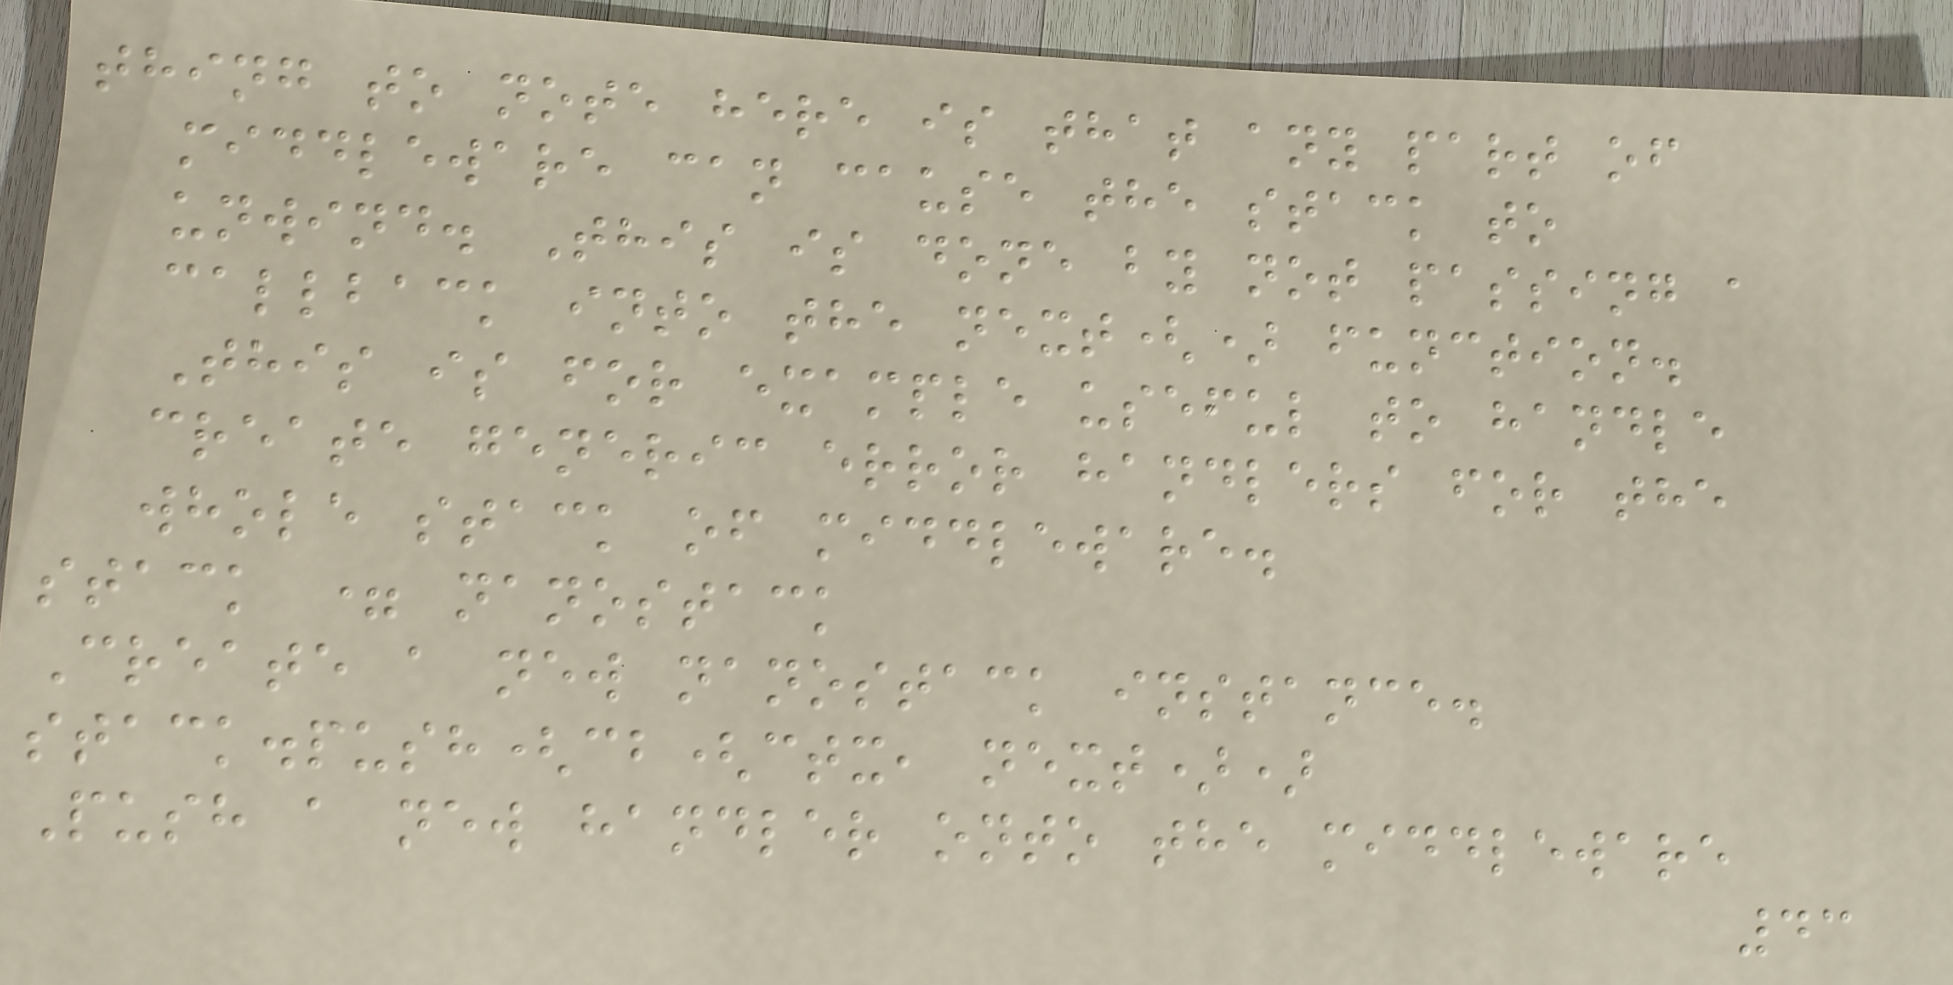thing to note here is that any part of
middleware can cause the stack to
unwind. This is done by not passing a
callback into the next() function.
This is for example useful to handle
create generic error handlers for the
whole stack of middleware.
stack = nanostack
Create a new nanostack instance.
stack.push(cb(ctx, next))
Push a new handler onto the middleware
43
